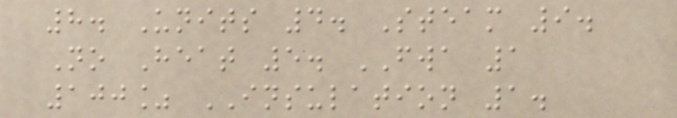8. Units 4. Steam 9.
No Heat 5. FWA 1
100% INSULATION 1.
